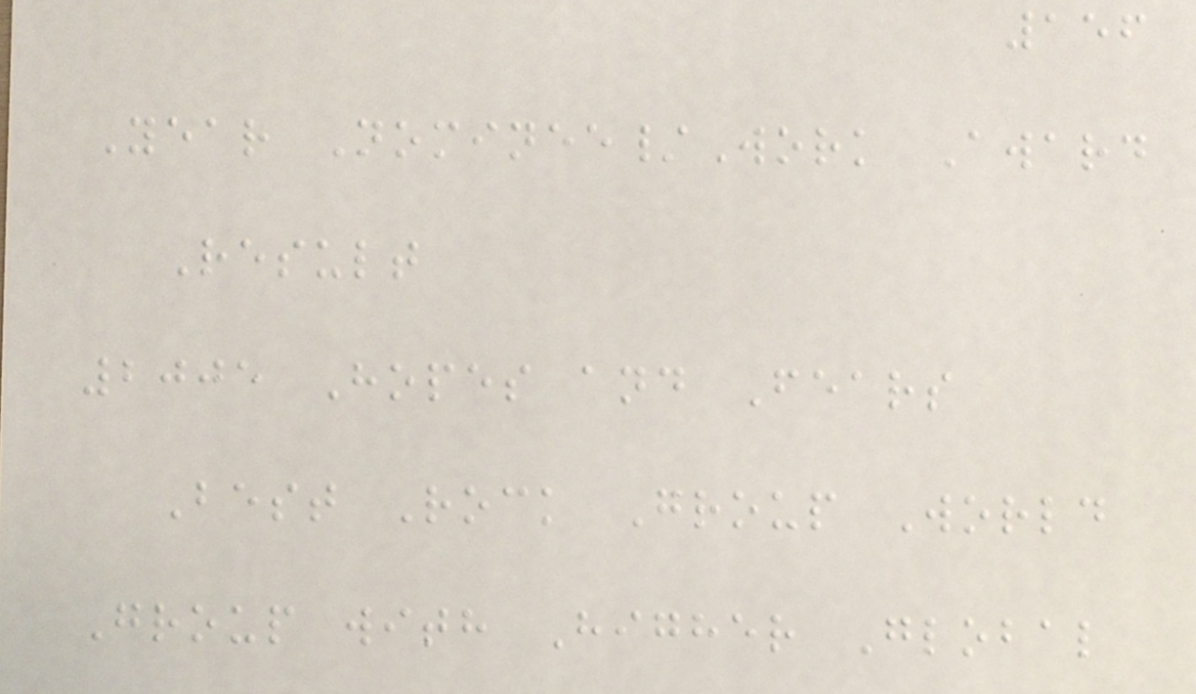156
Year Nominee/Work Award
Result
2005 Hopes and Fears
Best Rock Group World
Group with Higher Global
